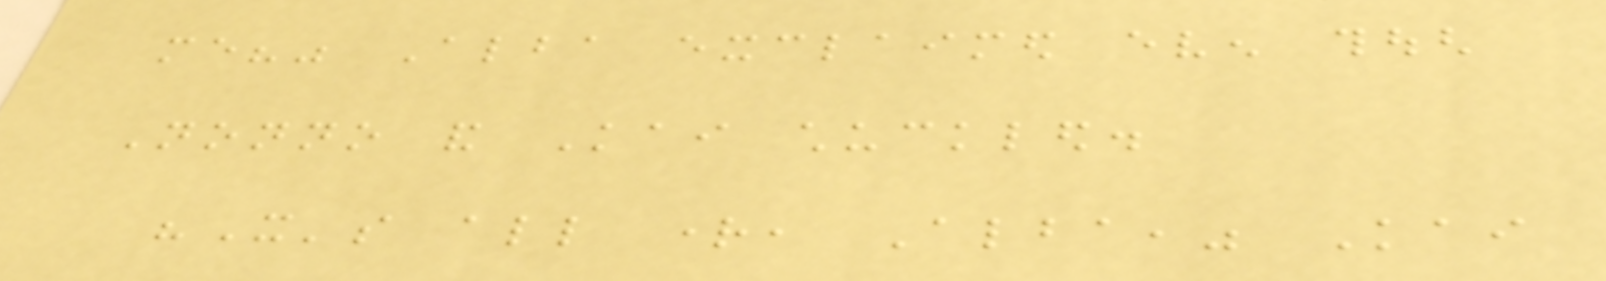me?" Alba exclaimed even though
Nonno and Kai chuckled.
"It's all right, Alba," Kai
